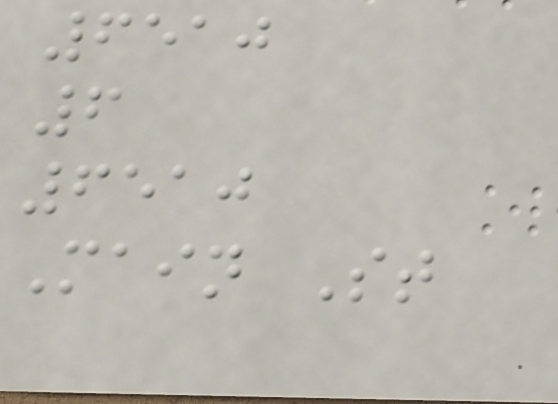6510
6
6510
Main St
